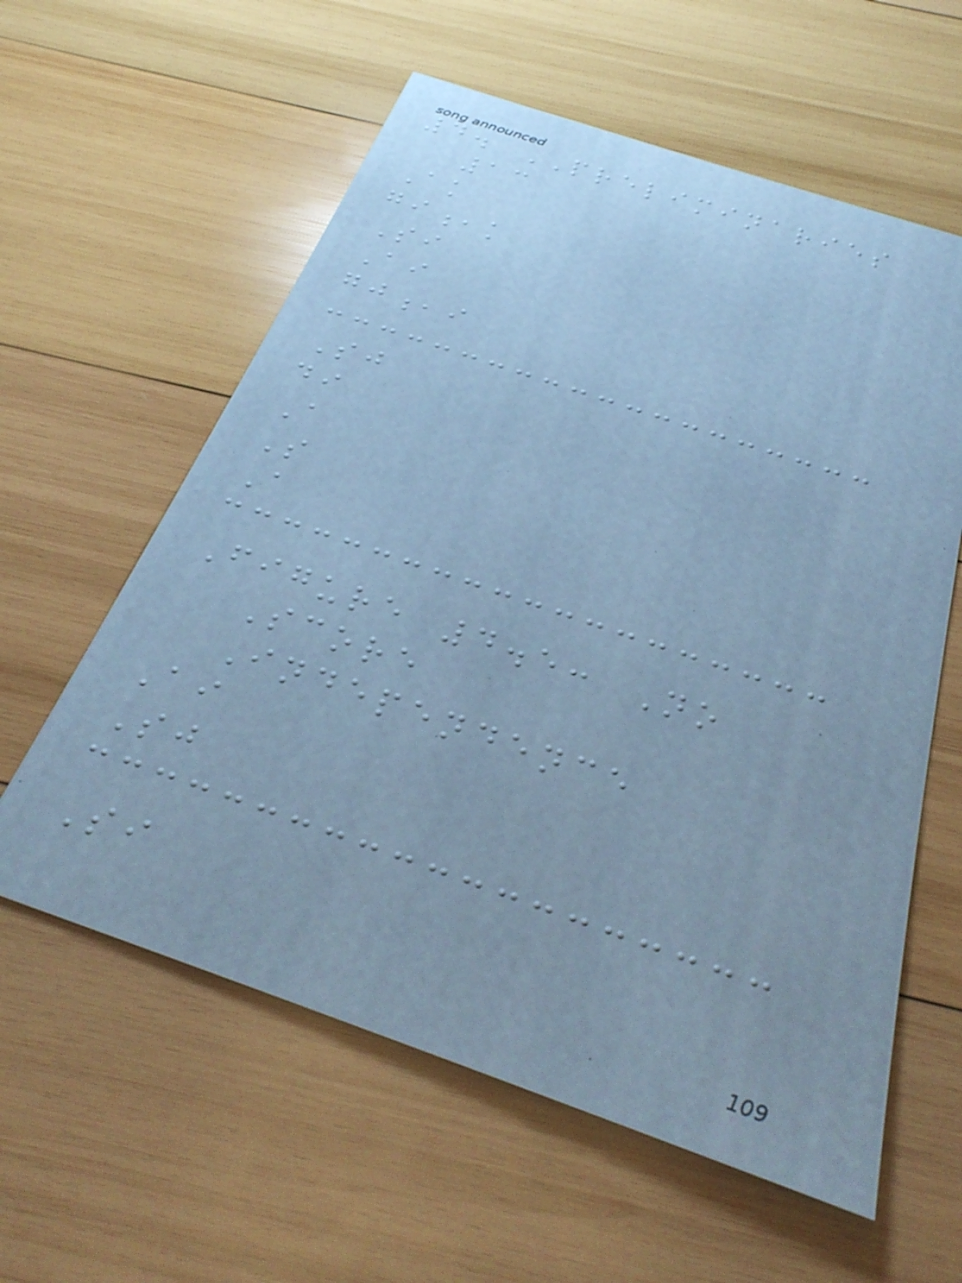4. PRELIMINARIES
13
Ak
gi,k
Si
Ai
gj,i
Sj
di
A
S
A
Figure 4.5: No
Score
Independence
Ai
Sj
Si
